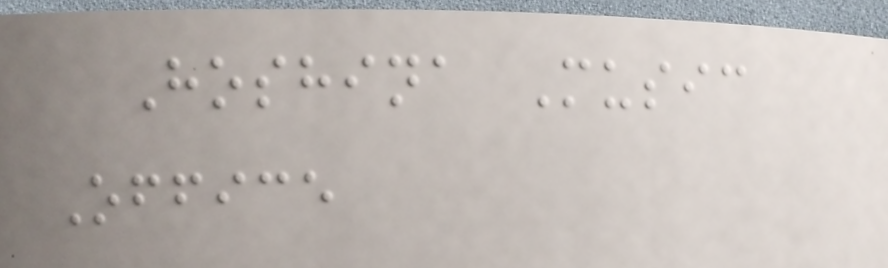Hoshina Music
Office
